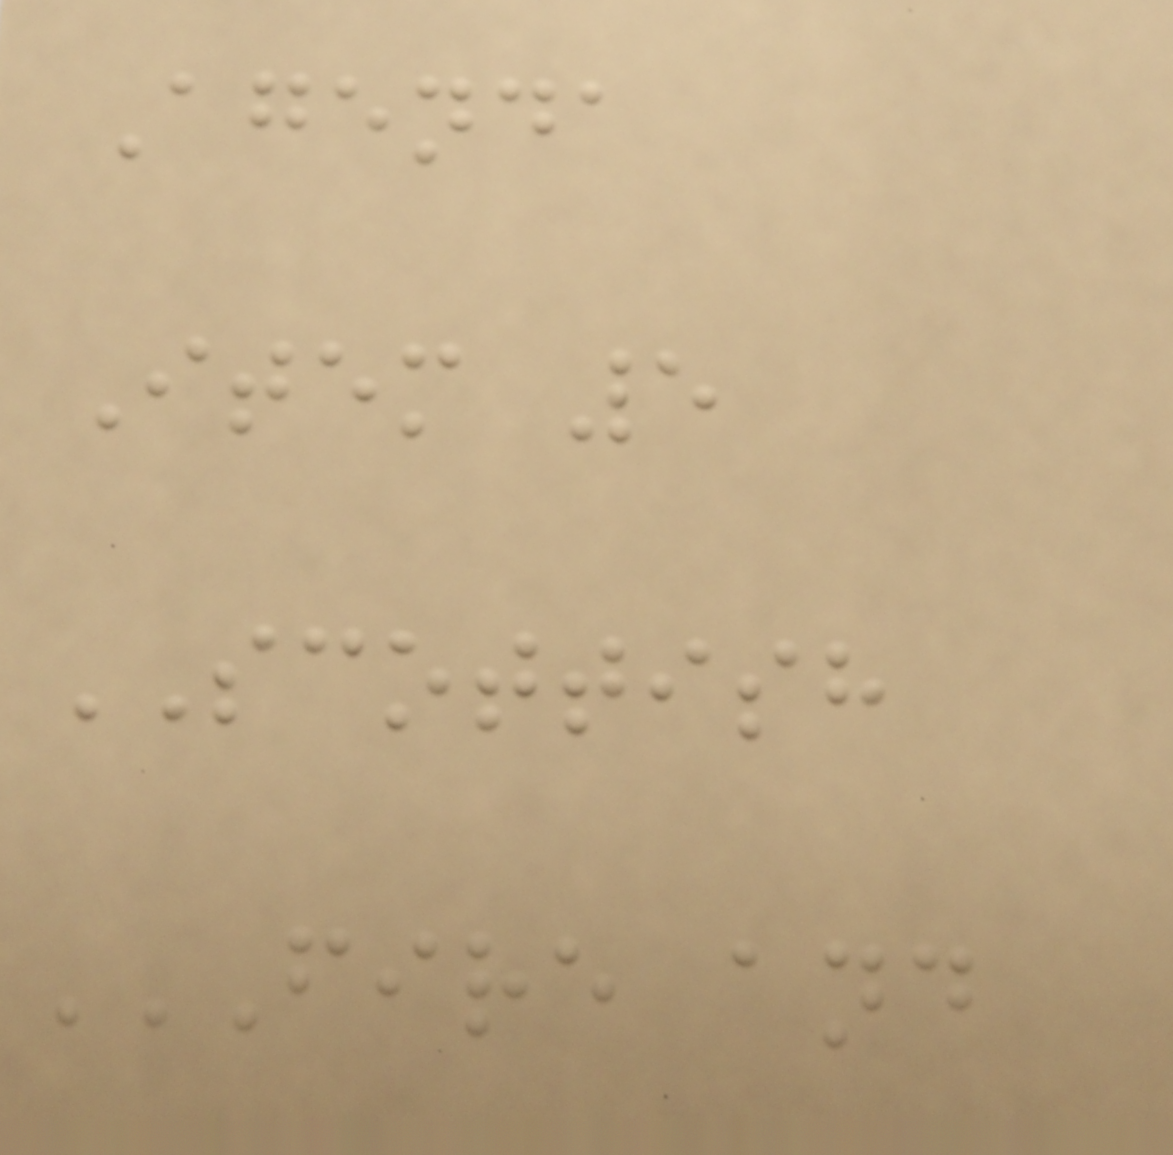Agenda
Item 5
SCOTTISH
FIRE AND
